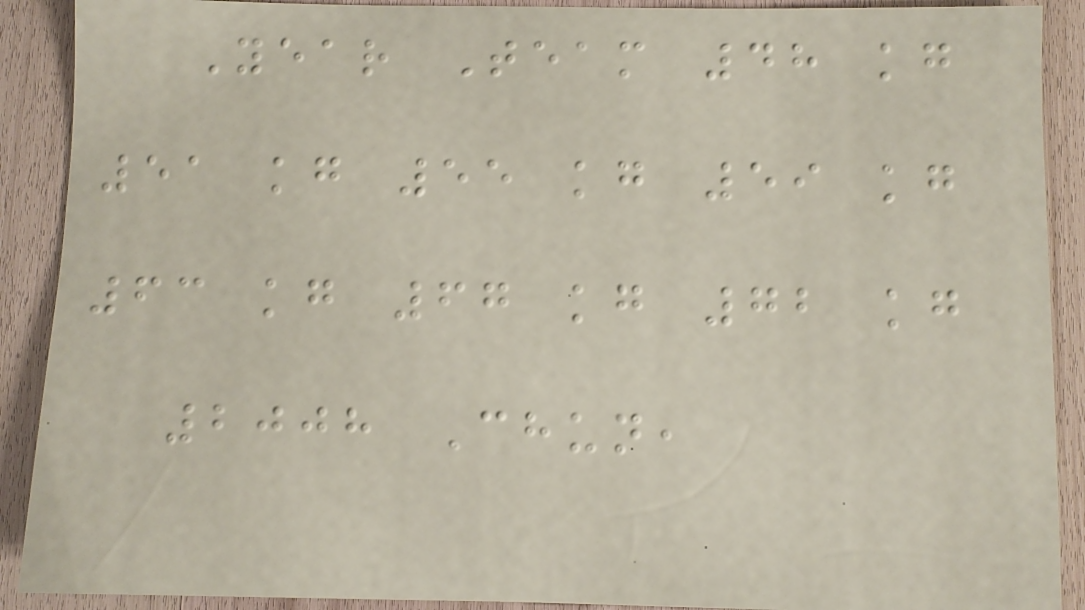Year Team 48 kg
51 kg 55 kg 59 kg
63 kg 67 kg 72 kg
2008 Chun,
